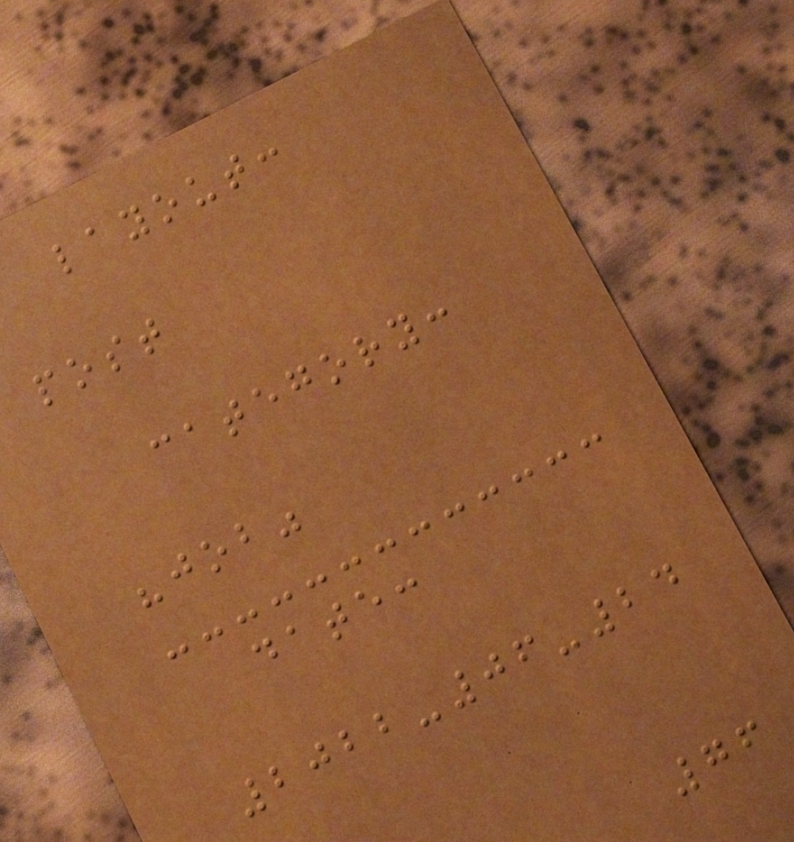layout:
post
category:
"job"
date:
2022-06-24
76
